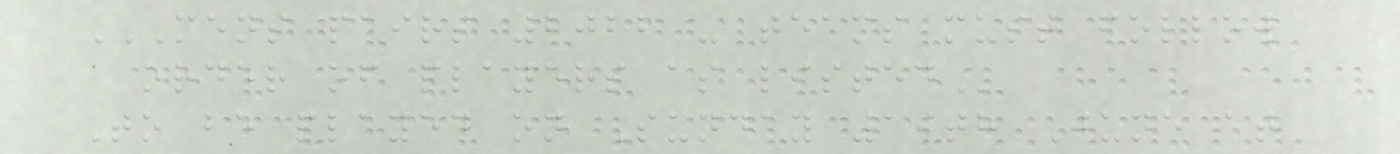MENS PAIRS 2022 - TEAMS MUST FOLLOW
ORDER OF PLAYERS AS LISTED
To be played on Sunday 19th June at
